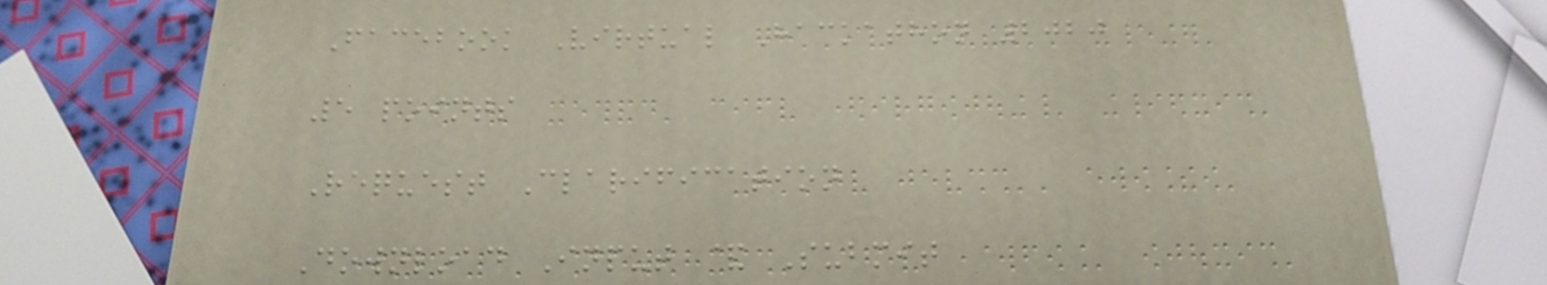Facebook Virtual Hackathon 2020
5 points
Request Clarification
Download Input & Submit
